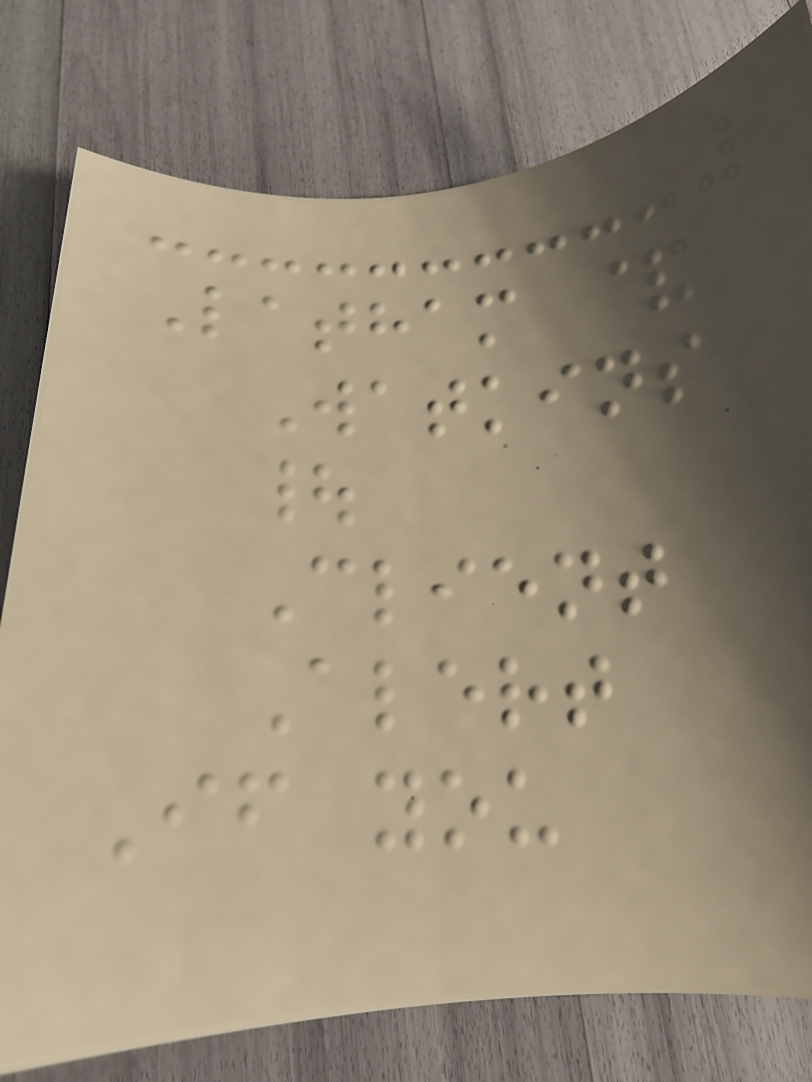Latham &
Watkins
|
Client
Alert
If you
